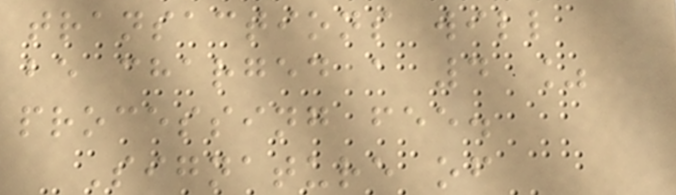transactions will
be charged a 4 %
processing fee.
Signature of
